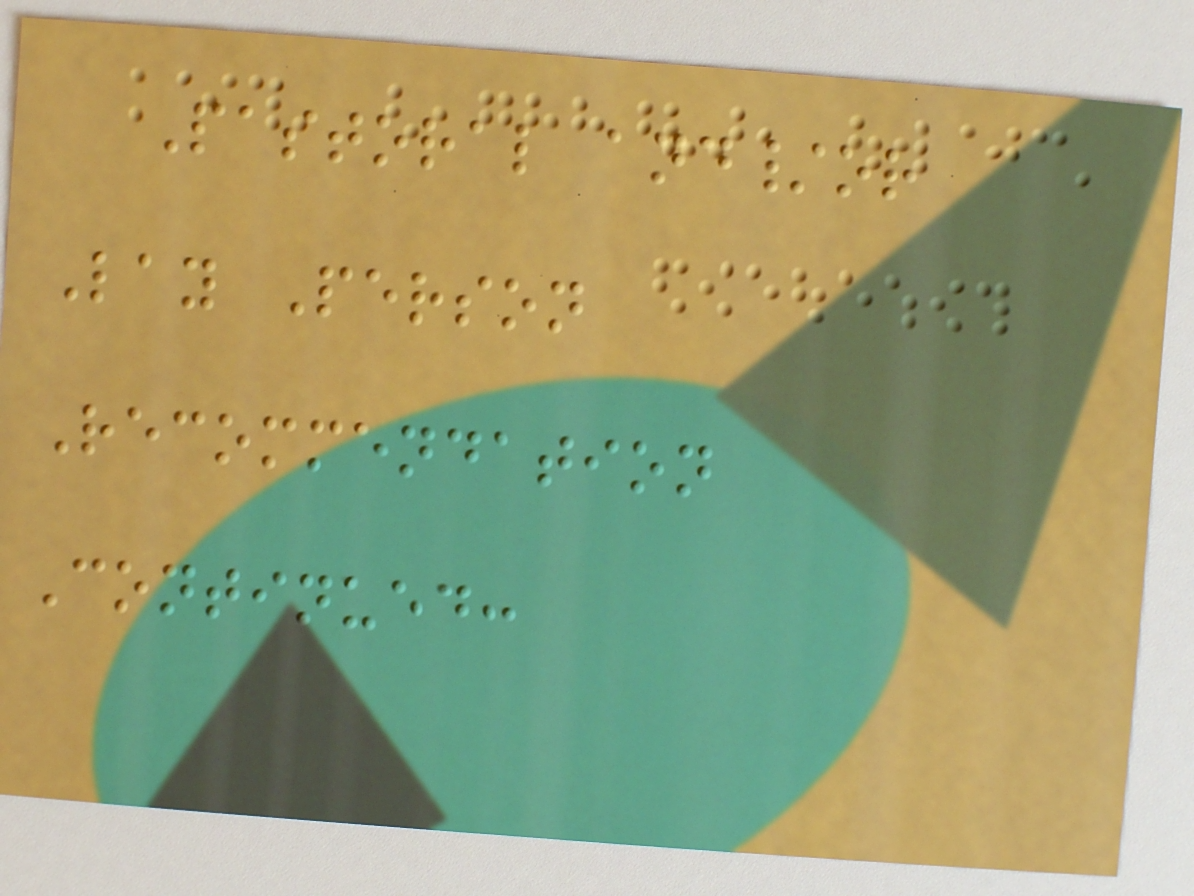Pastoral and/or
Lay Person
Recommendation
Continued:
